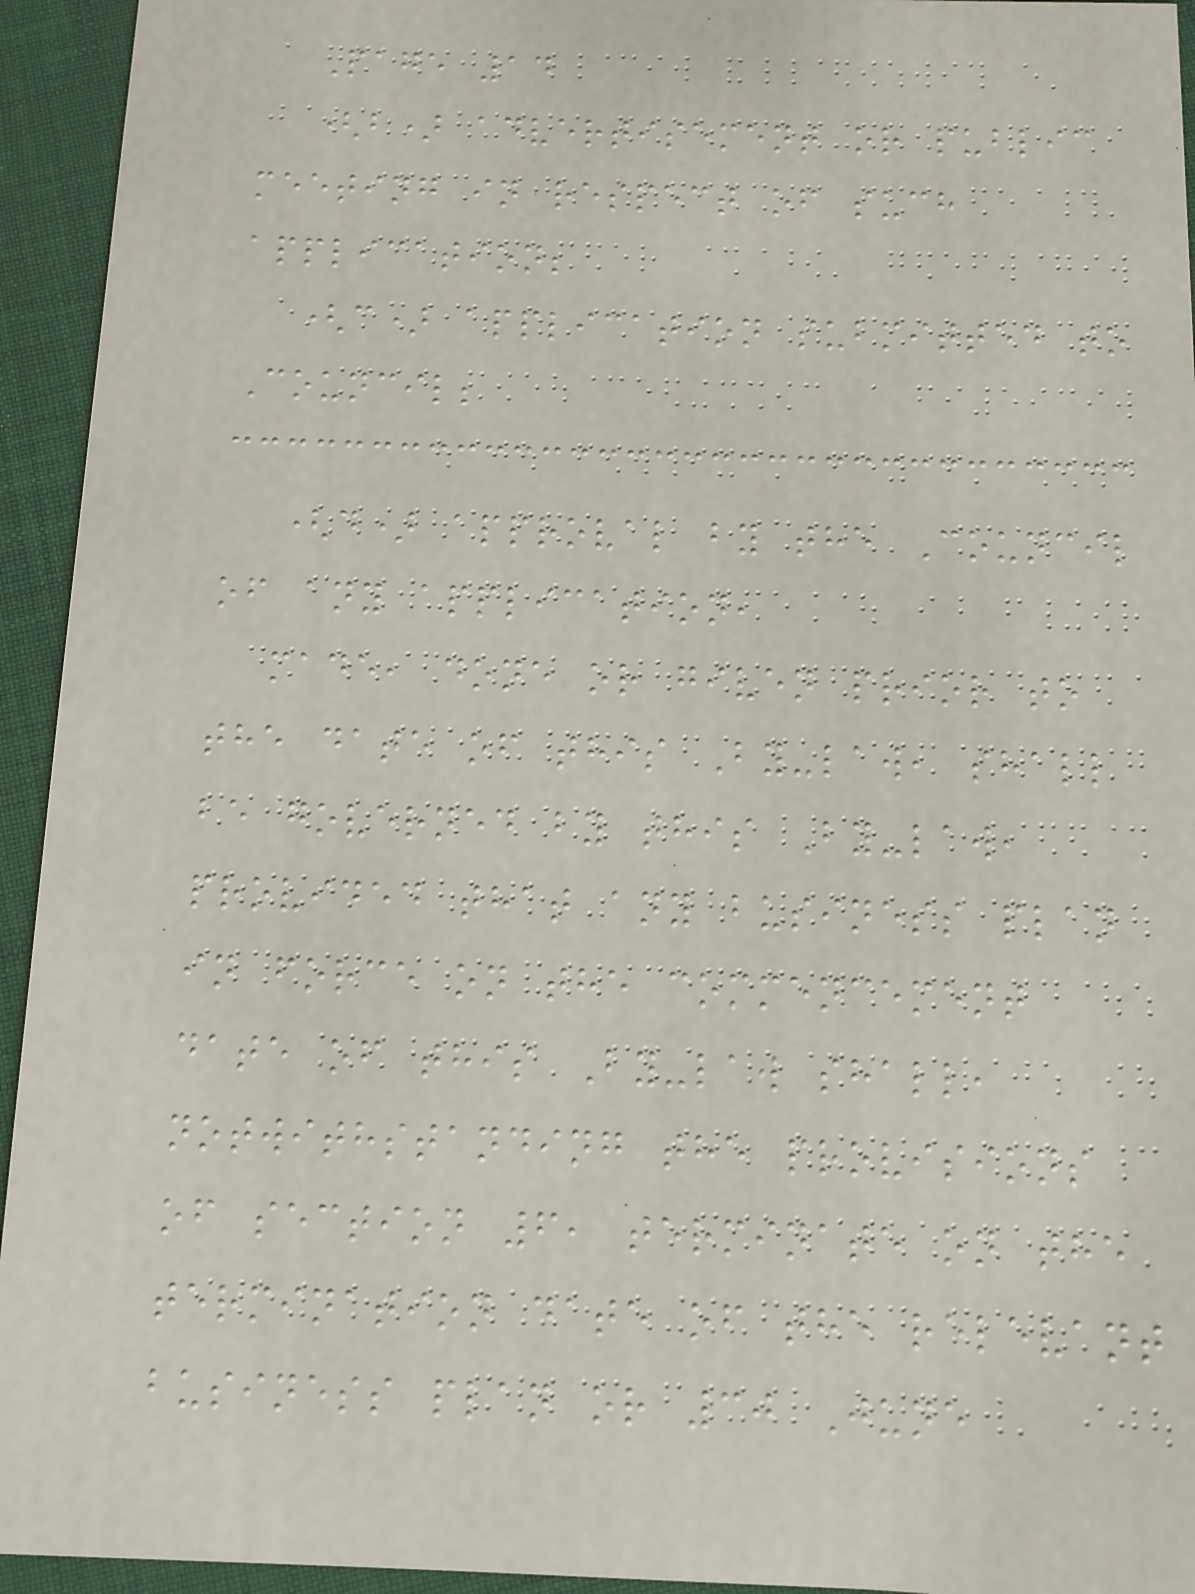Page 14
(b) advertisement or public
meeting in respect of such
application;
(c) application submitted to
Council;
(d) approval by the Council
of any application,
made, done or given prior to
the date of this By-law, shall
be governed by this By-law,
provided that any business plan
in force on the commencement
date of this By-law shall,
notwithstanding the provisions
of section 6, terminate on the
termination date of the relevant
business plan or 30 June
